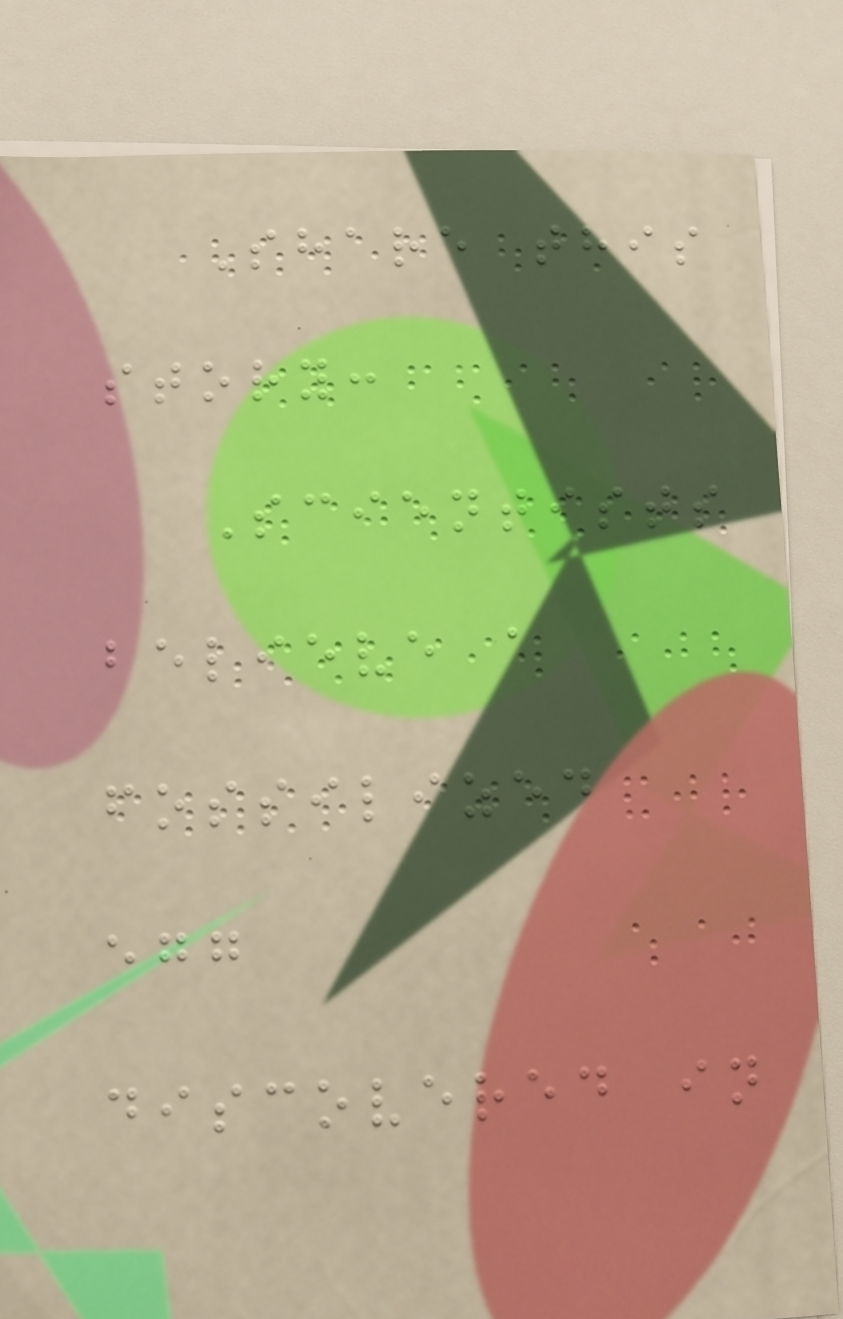Share this
story:
Scientists
believe a
fossilized
egg
discovered in
